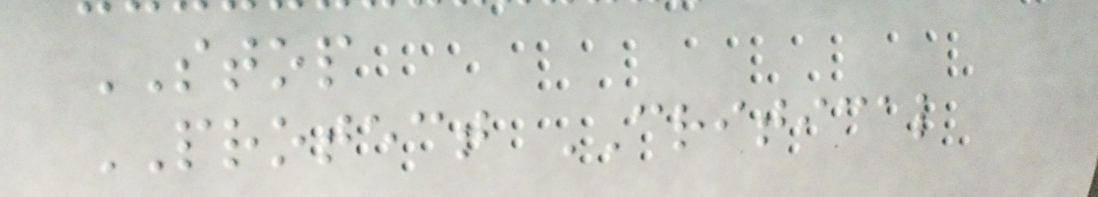STOP
PROTECT CRITICAL
